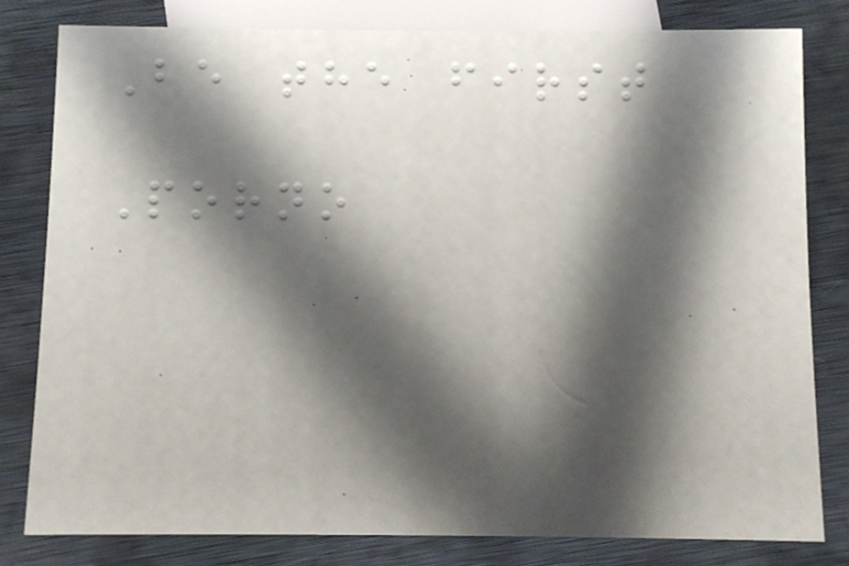Be the first
Porno
